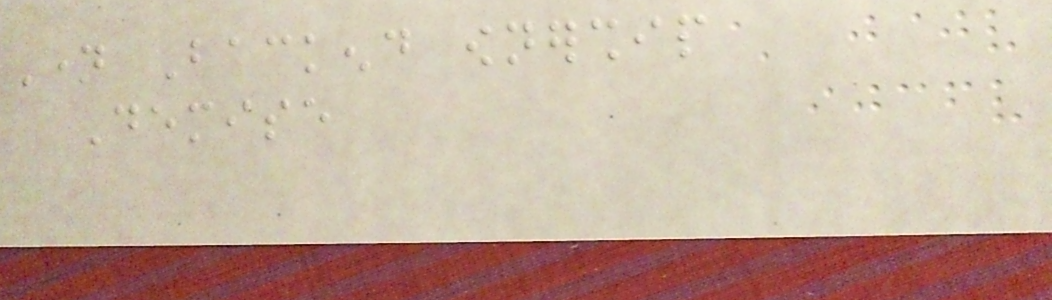Name Backend ownership
Demise
